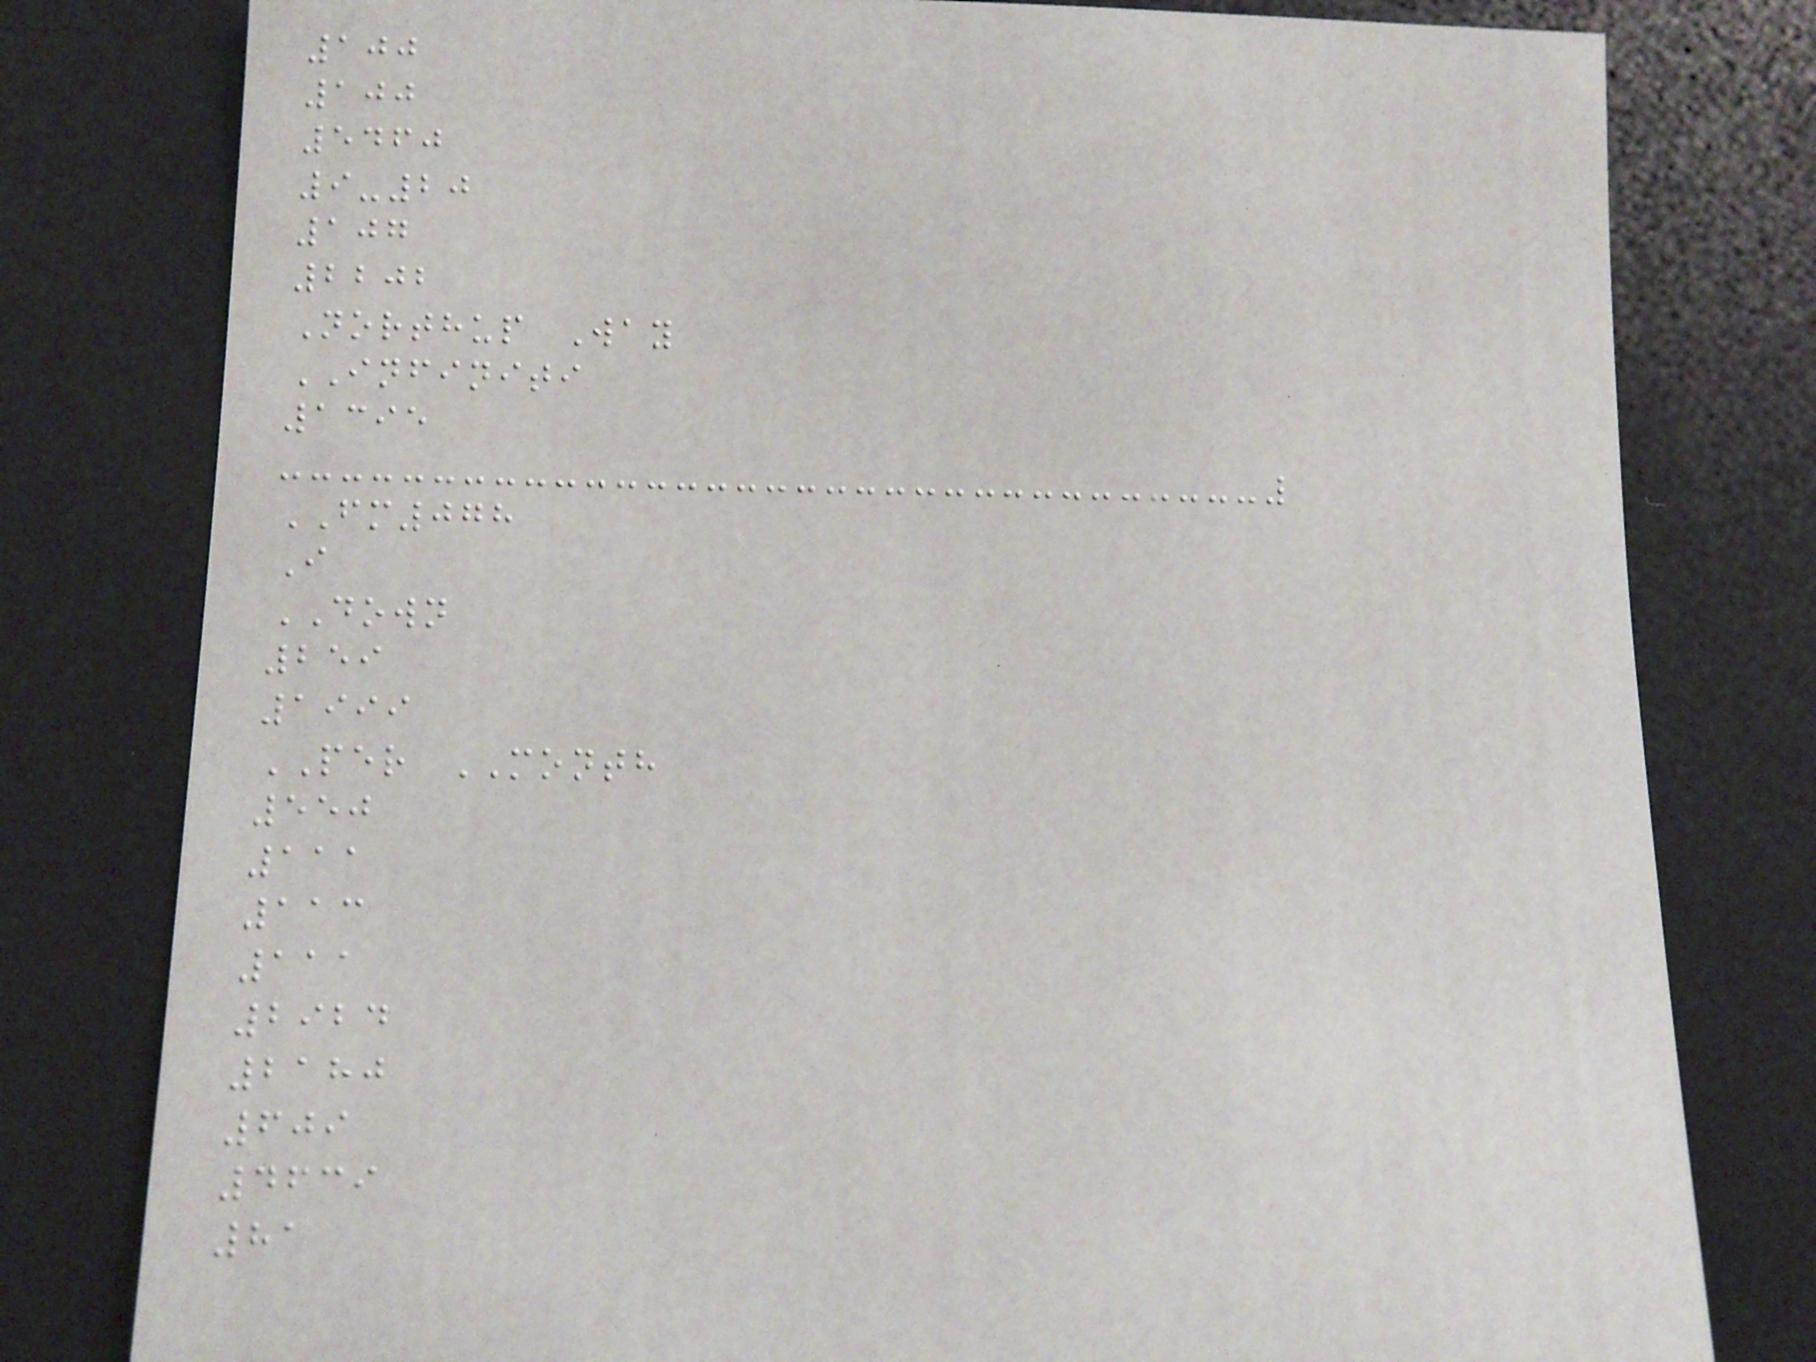100
100
5460
9-20
107
2202
Northup Way
INFINITI
1395
FM078
I
DOWN
259
1999
PER MONTH
550
111
113
111
2924
2180
609
4639
81
